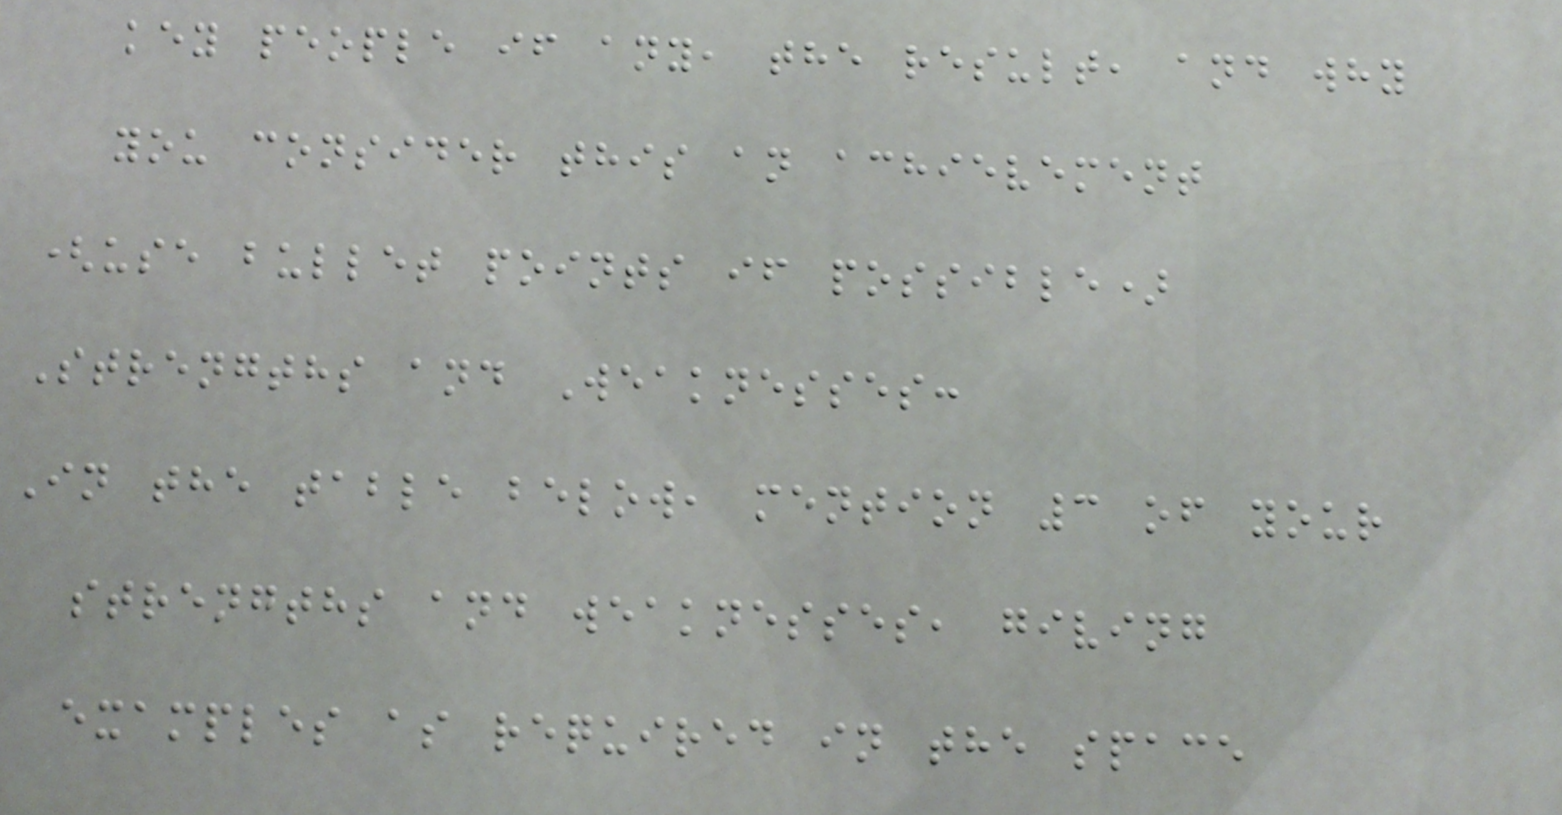key people if any, the result, and why
you consider this an achievement
(use bullet points if possible)
Strengths and Weaknesses:
In the table below, mention 3 of your
strengths and weaknesses, giving
examples as required in the space
